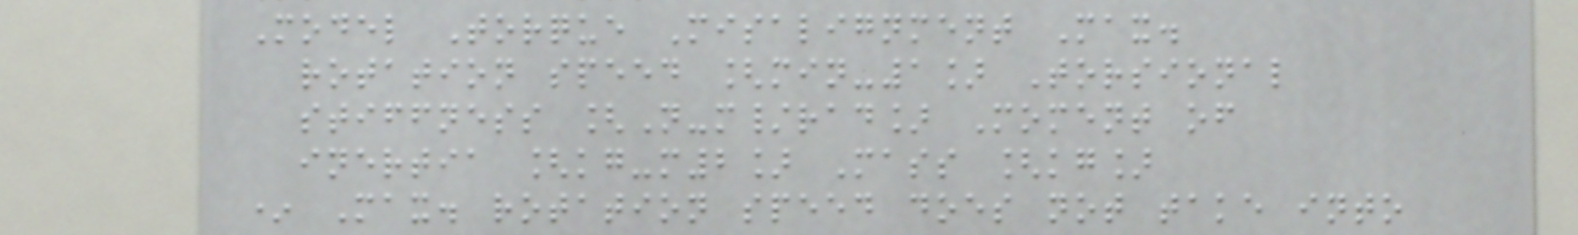Model Torque Misalignment Max.
rotation speed [min-1] Torsional
stiffness [N-m/rad] Moment of
inertia [kg-m2] Mass [kg]
* Max. rotation speed does not take into
